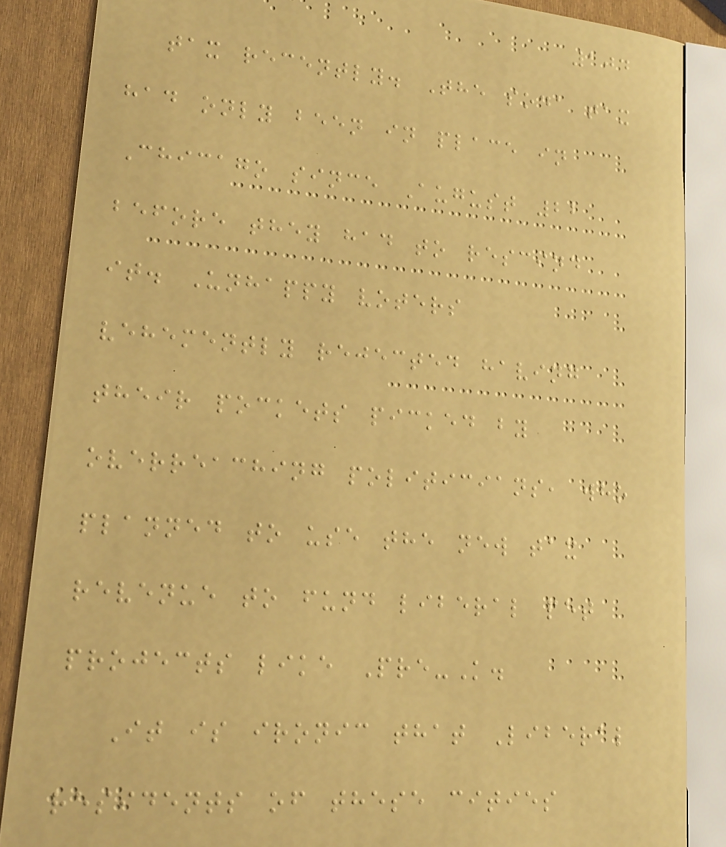104
tax recently. The soda tax
had only been in place in
Chicago since August 22
before they had to rescind
it. Unhappy voters
vehemently rejected having
their pockets picked by
overreaching politicians, who
planned to use the new tax
revenue to fund liberal pet
projects like Pre-K.
It is ironic that Liberal
residents of these cities
